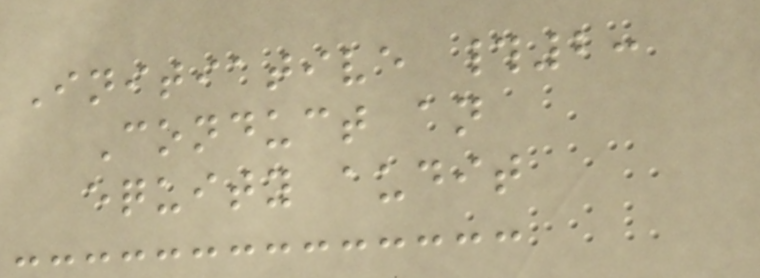Initiative #2:
Conduct an
equity audit
